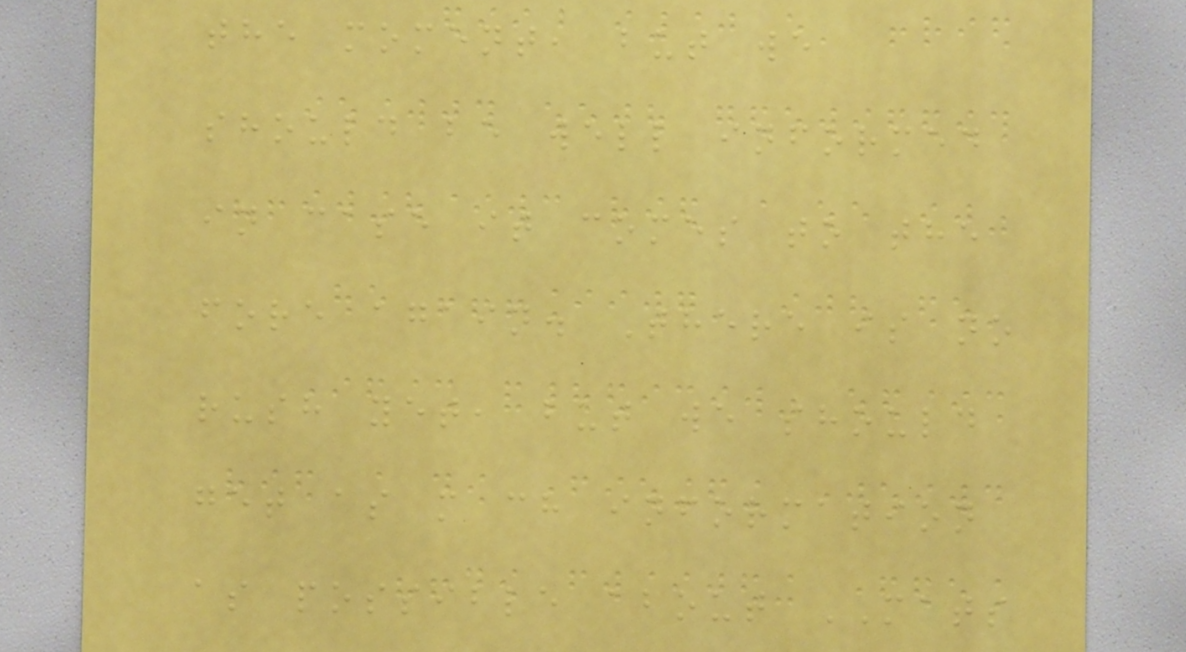the moment, but we
should be well informed
in case it comes to the
fore again. There is no
rush yet, but we should
get as m ch information
as possible about MATS
